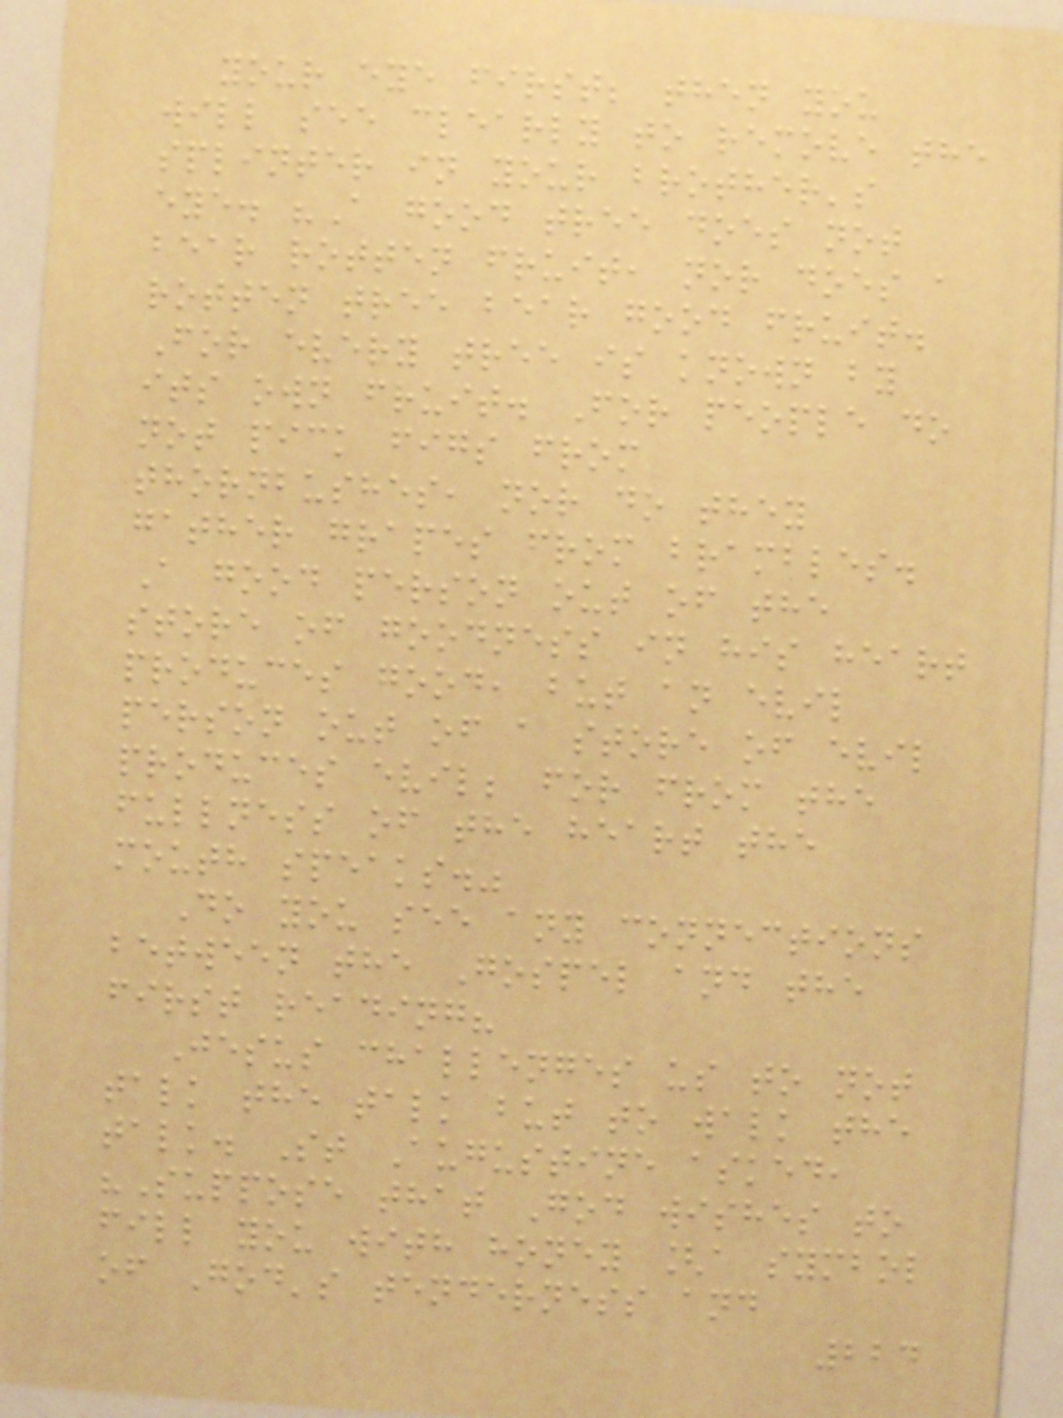your eye first; then you
will see clearly to remove the
splinter in your brother's
eye. "A good tree does not
bear rotten fruit, nor does a
rotten tree bear good fruit.
For every tree is known by
its own fruit. For people do
not pick figs from
thornbushes, nor do they
gather grapes from brambles.
A good person out of the
store of goodness in his heart
produces good, but an evil
person out of a store of evil
produces evil; for from the
fullness of the heart the
mouth speaks."
Do you see any connections
between the Gospel and the
first reading?
Jesus challenges us to not
talk the talk but to walk the
talk. St Augustine asked,
"Suppose that God wishes to
fill you with honey [a symbol
of God's tenderness and
224
